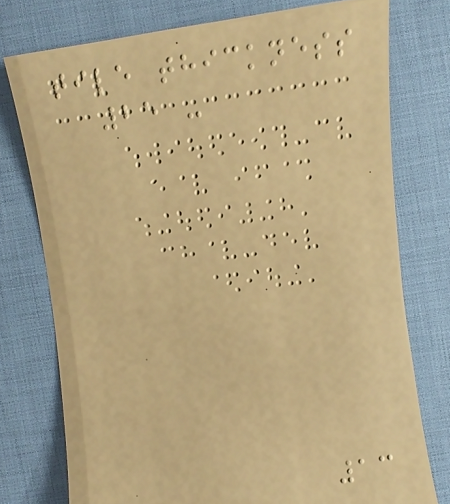tile thickness
25 -
13
